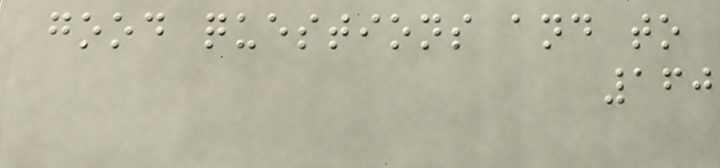good questions and to
160
